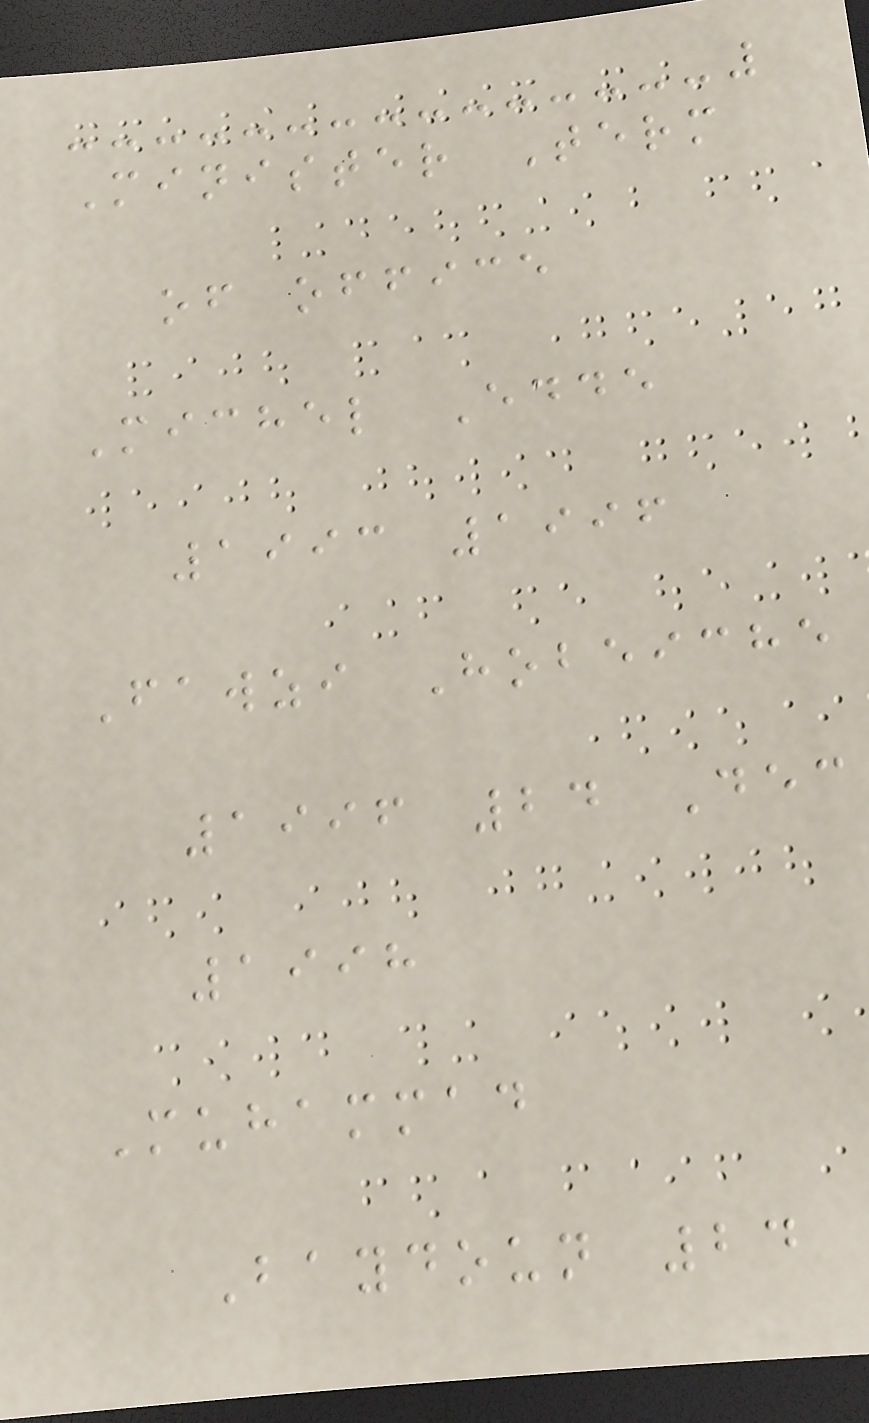Minister Term
of office
Michel Edde
1993 1996
Fawzi Hobeiche
1996 24 Dec
1998
Muhammad
Baydoun 24
